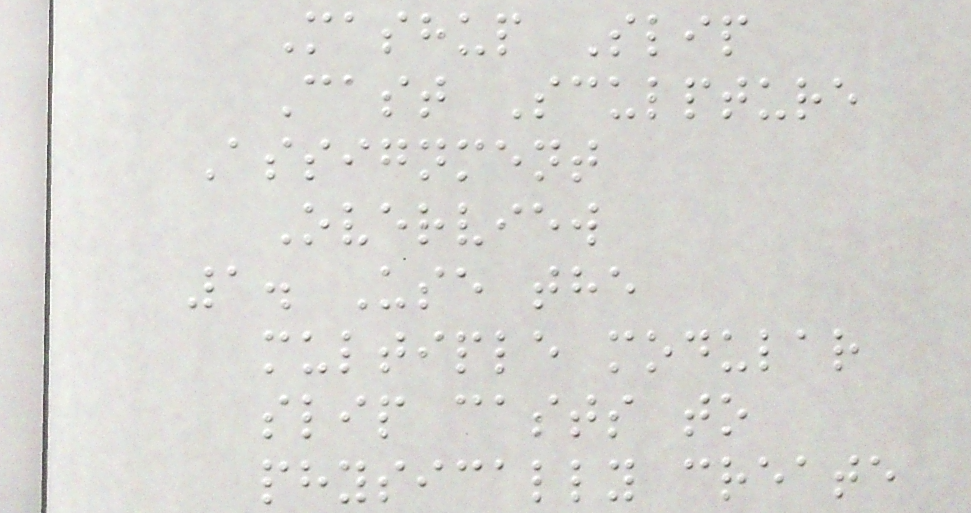Mashup Slip
Cast Sculpture
Assignment
Overview
1. Use the
multiple modular
slip casts to
physically create
